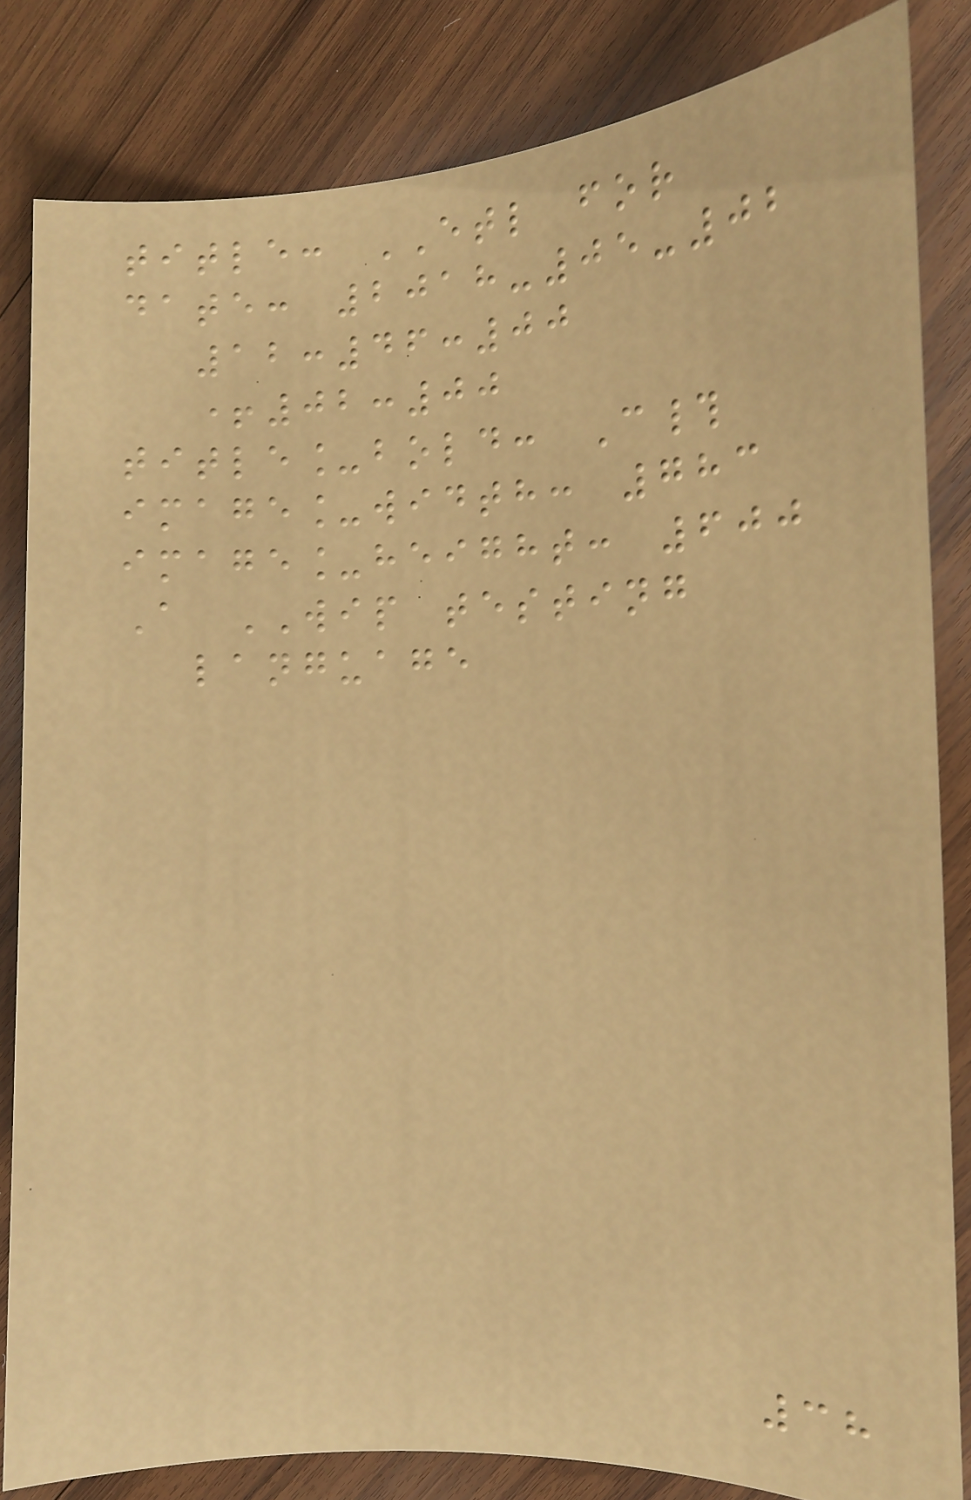title: ETL for
date: 2018-05-02
12:46:00
+02:00
title_bold: C#
image_width: 783
image_height: 600
A WIP testing
language
38
